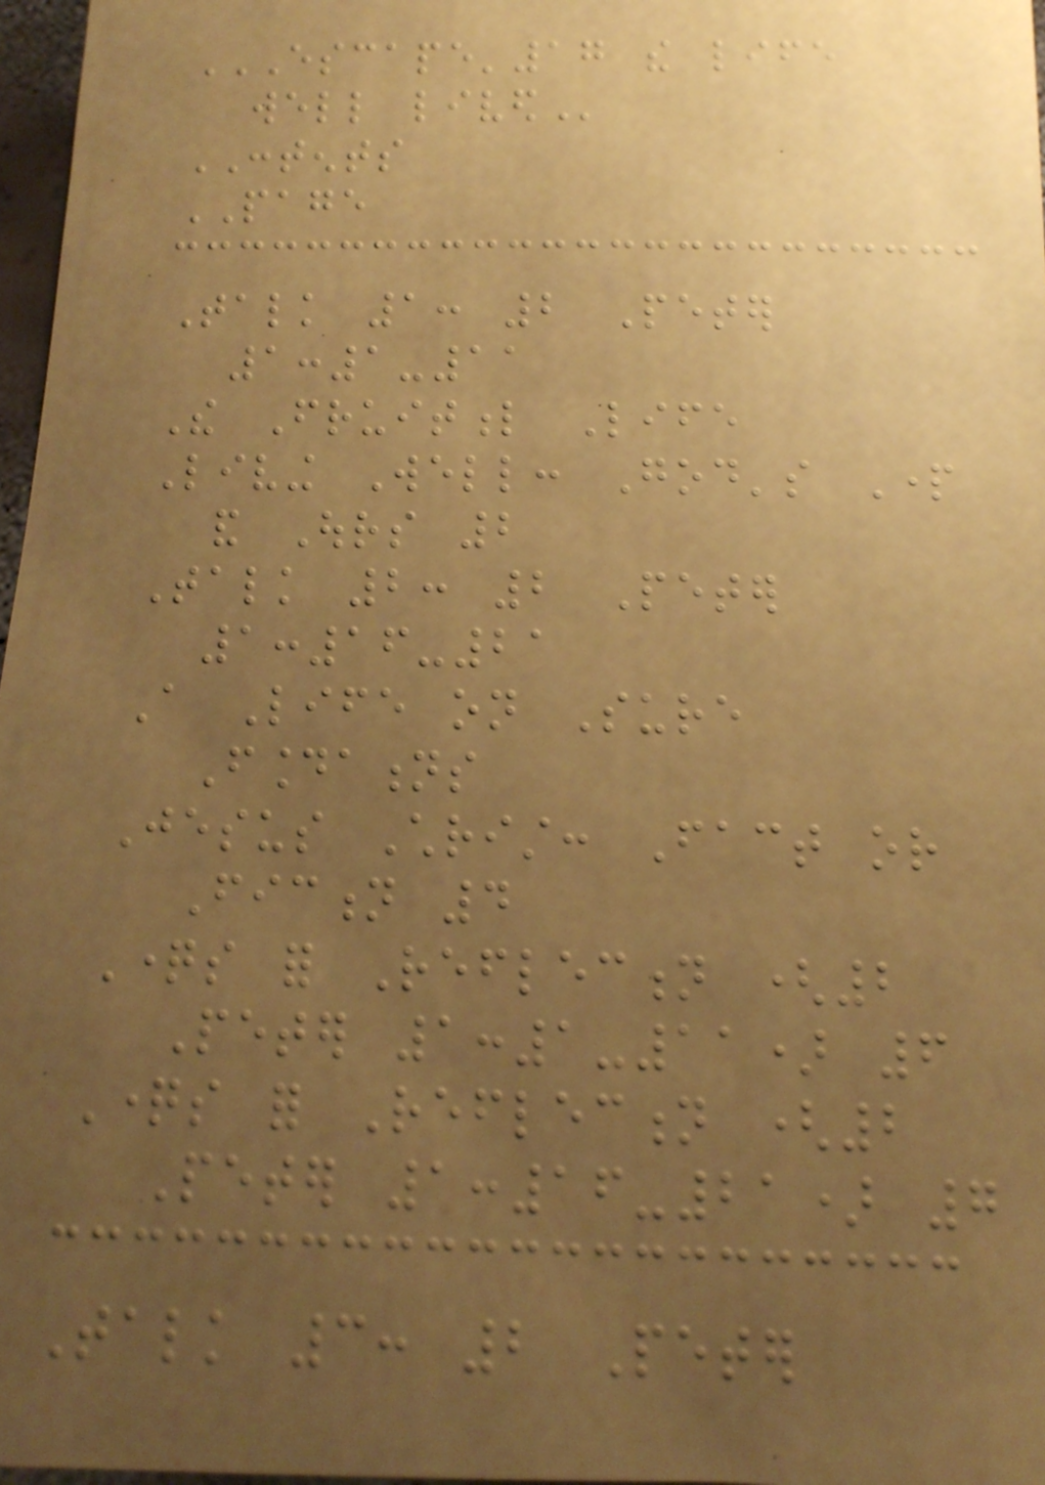ESCAPE'17 THE LIFE
WELL LIVED
CONTENTS
PAGE
Talk 1: 2 Peter
1:1-11
The Fruitful Life
Living Well: God's Part
and Ours 2
Talk 2: 2 Peter
1:16-21
A Life on Sure
Foundations
Jesus Christ: Fact or
Fiction 4
Questions for Reflection (2
Peter 1:1-11) 6
Questions for Reflection (2
Peter 1:16-21) 7
Talk 3: 2 Peter
